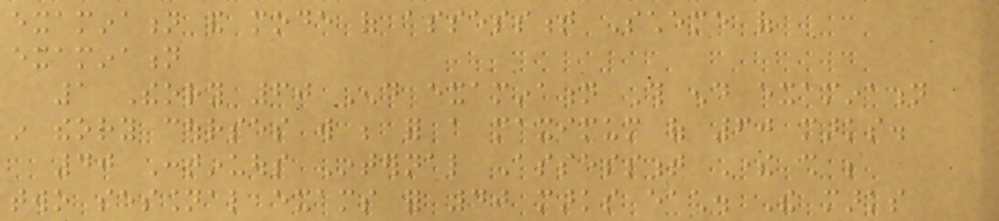examination and mode of assessment Scheme of
examination
1 Theory 60 End examination This end examination
in theory courses will be for a maximum of 60 marks.
40 Continuous Internal Assessment There shall be
two sessional exams for 40 marks each. The marks
